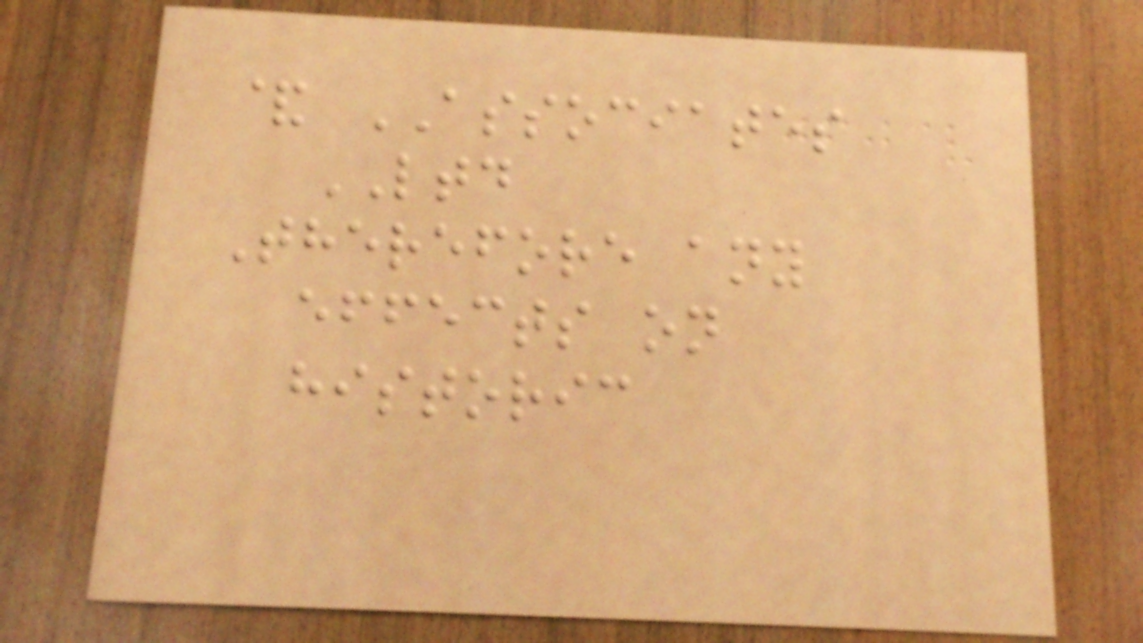& ASSOCIATES
LTD
Therefore any
effects on
historic
